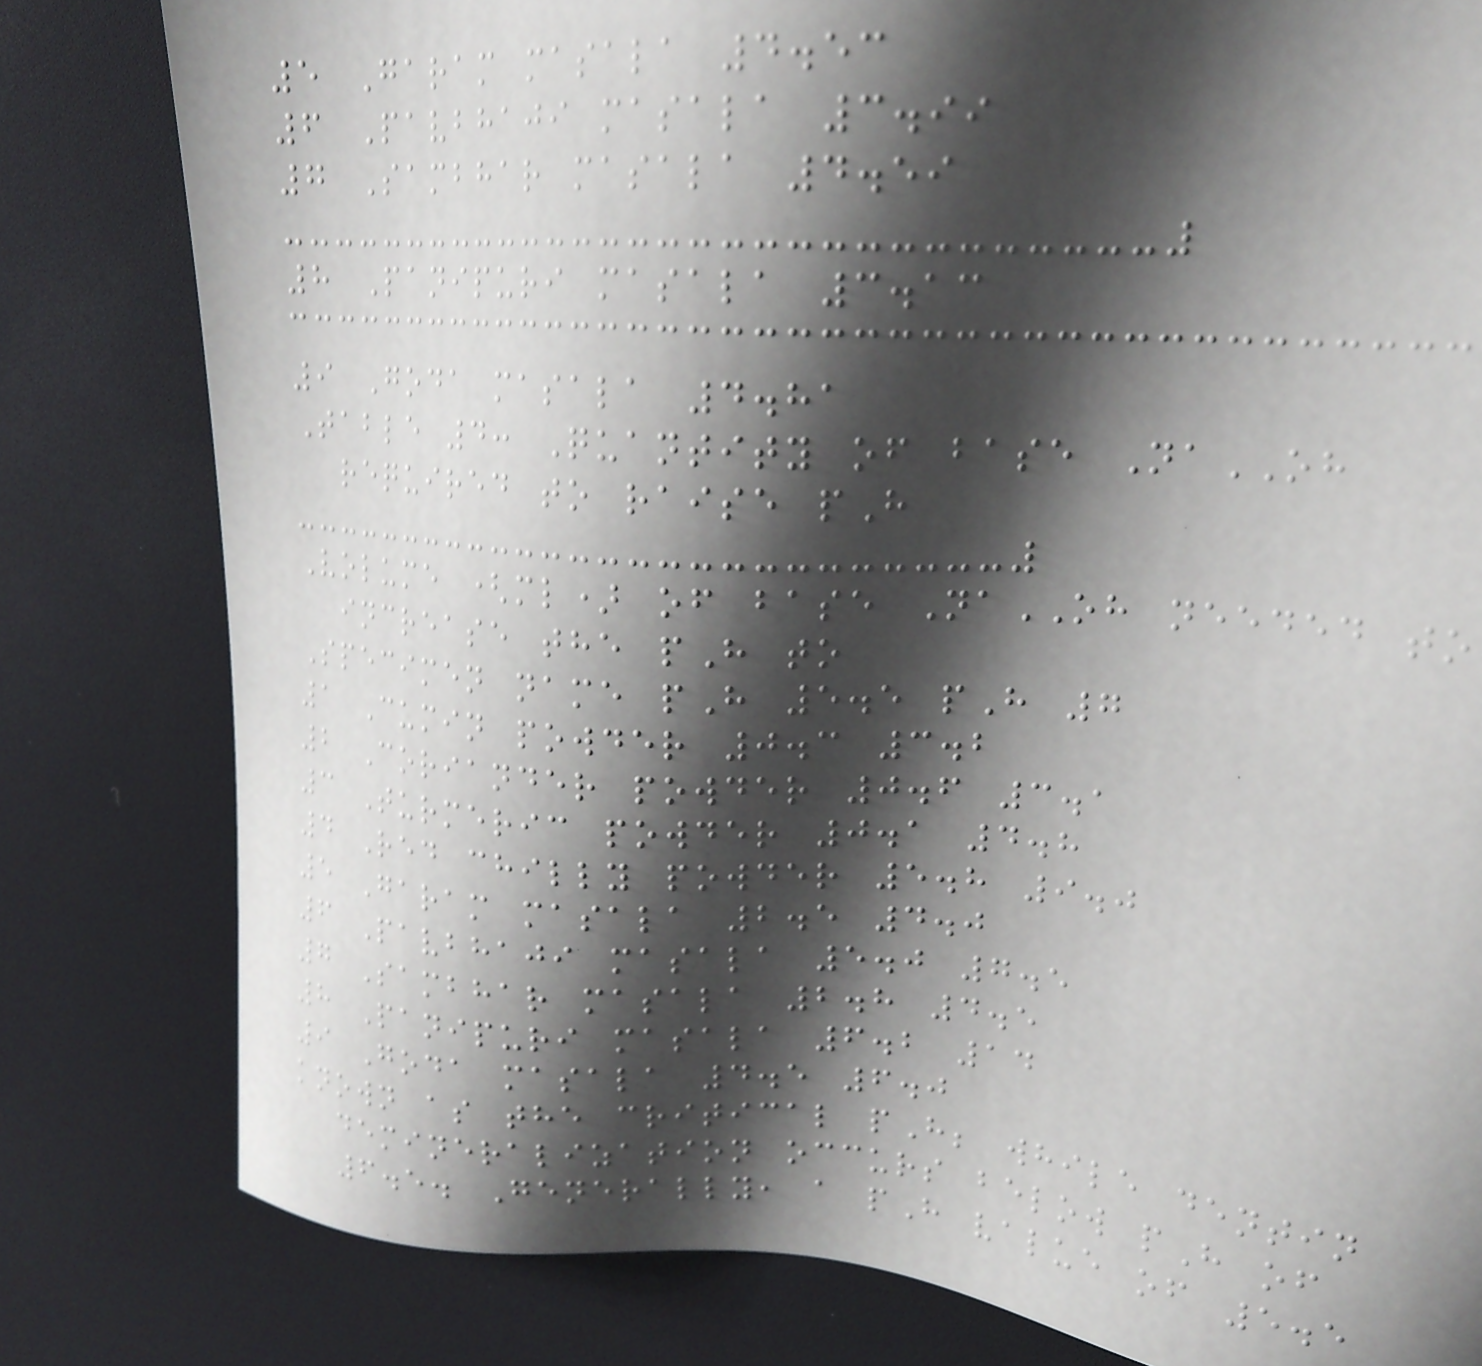5 Garam masala 4.53
6 Pavbhaji masala 3.99
7 Sambhar masala 4.59
8 Panipuri masala 3.13
9 Goda masala 4.81
Table 4: Quantity of base NaOH
required to raise pH
Volume (ml) of base NaOH needed to
increase the pH to
Specimen name pH 5.5 pH 7
1 Cumin powder 0.3 3.2
2 Coriander powder 0.6 3.1
3 Turmeric powder 0.1 4.8
4 Red chilly powder 5.8 9.0
5 Garam masala 2.5 4.0
6 Pavbhaji masala 5.0 7.5
7 Sambhar masala 2.8 4.5
8 Panipuri masala 6.2 14
9 Goda masala 4.5 6.0
known as the critical pH; while dentin
demineralization occurs below pH of
6.5. Generally, a pH value of 5.5
